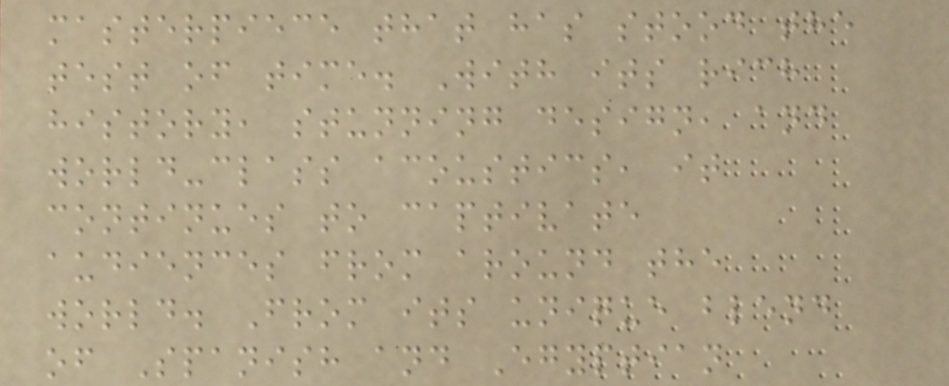masterpiece that has stood the
test of time. With its rich
history, stunning design, and
world-class acoustics, it
continues to captivate
audiences from around the
world. From its unique blend
of Spanish and Egyptian
